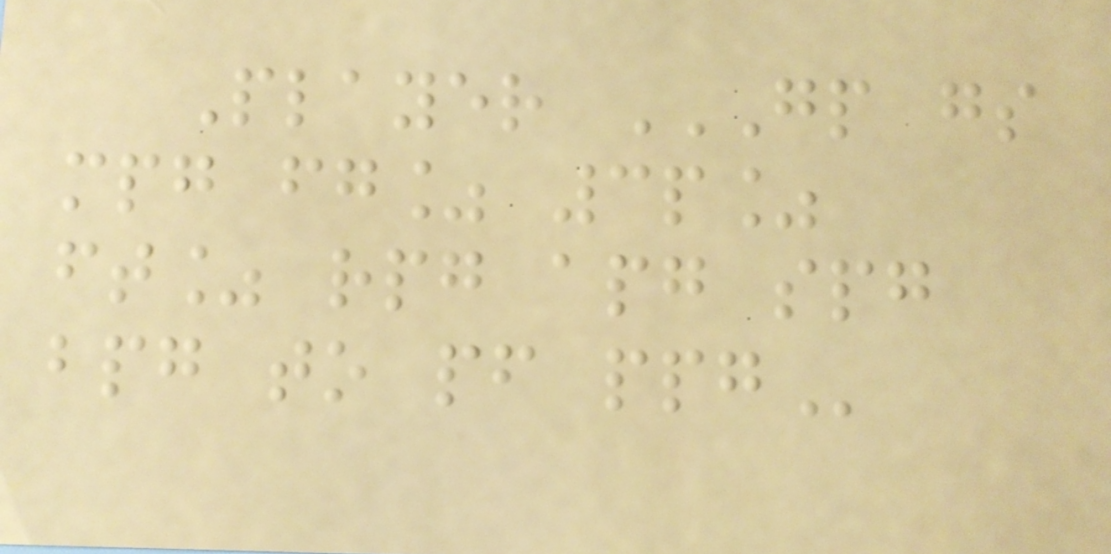Player GP GS
MPG FG% 3P%
FT% RPG APG SPG
BPG TO PF PPG
